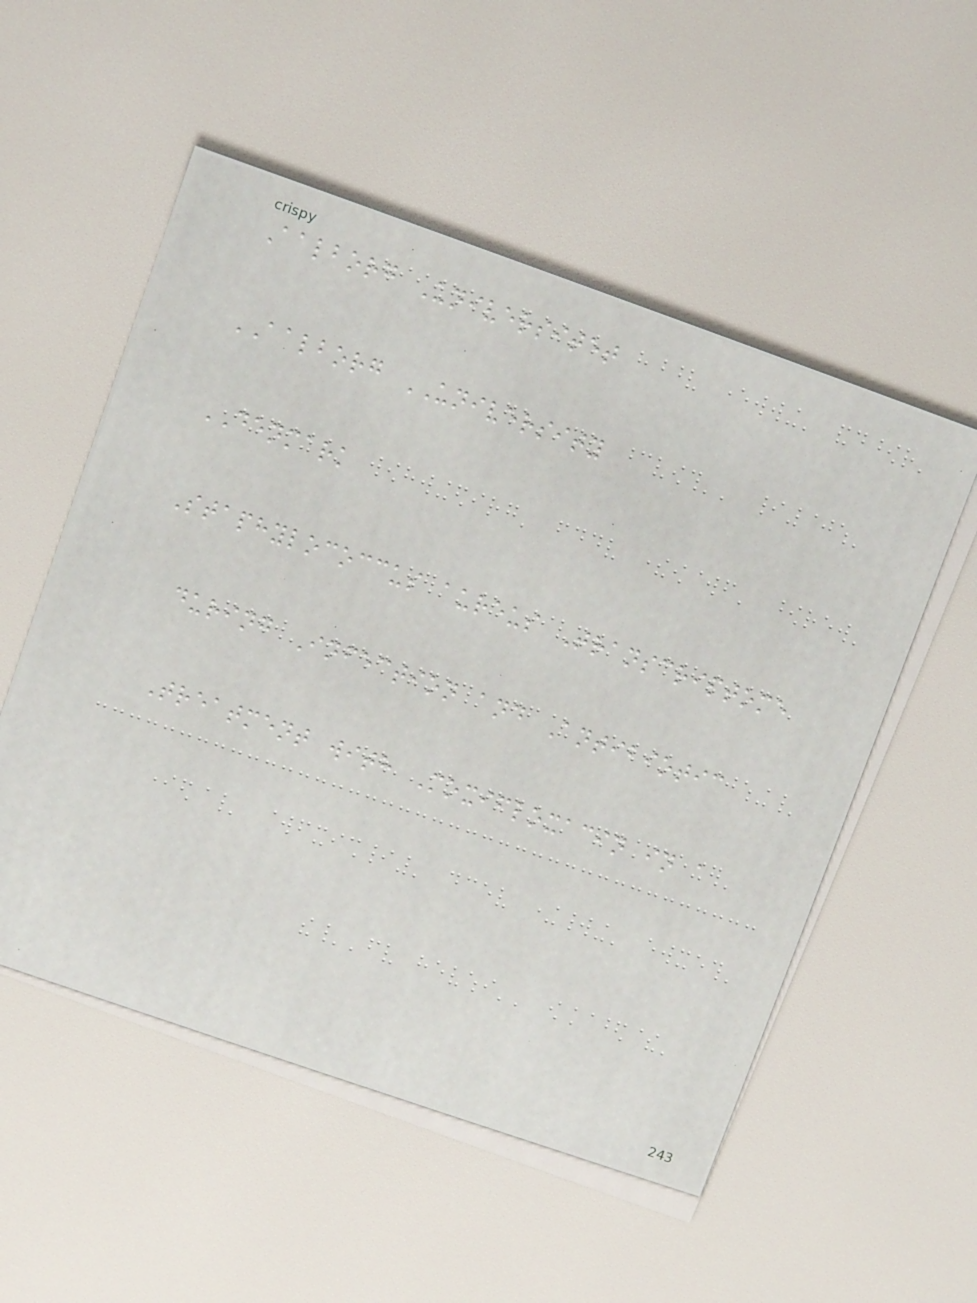Aalborg Universitet
AALBORG UNIVERSITY
DENMARK
Staphylococcus aureus Transcriptome
during Infection and Antibiotic
Treatment with Moxifloxacin in a
